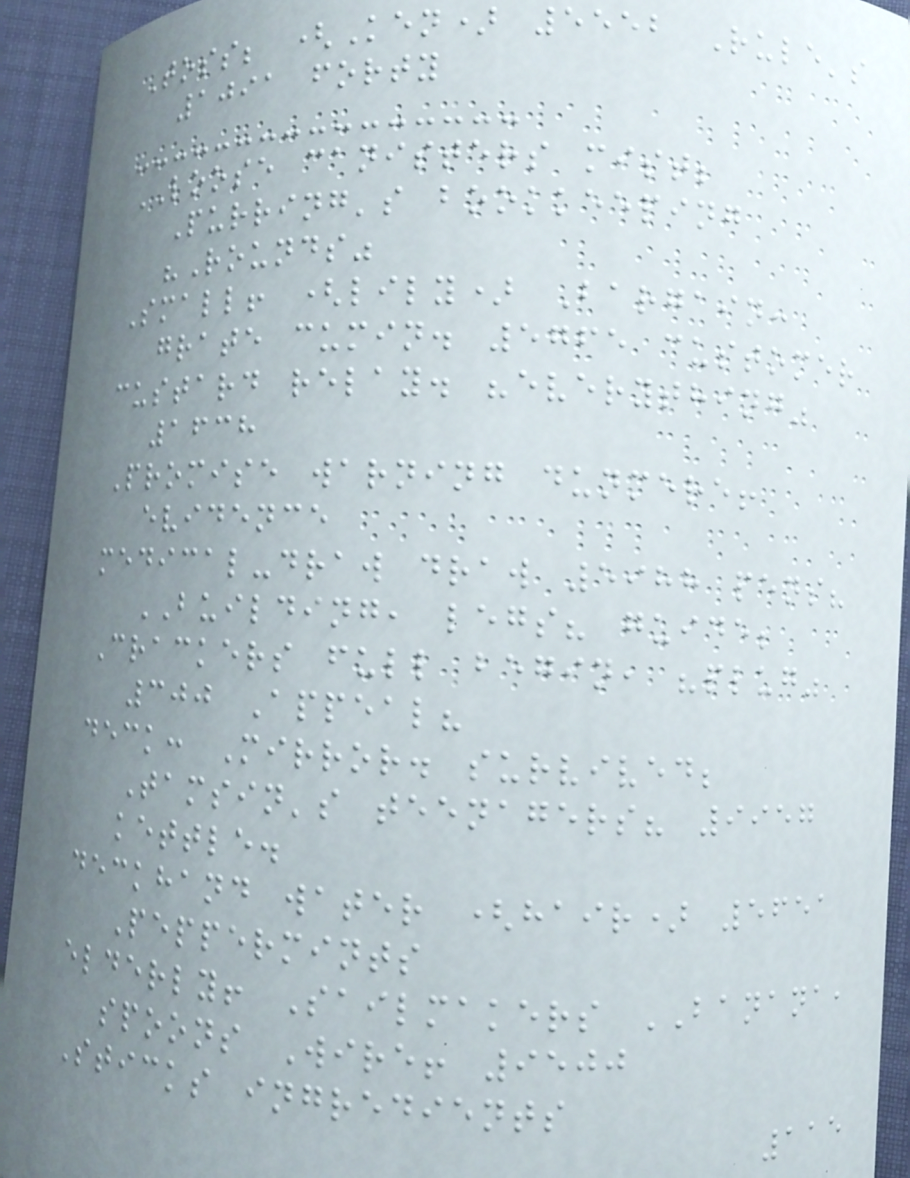Toss; (Ken) 5552 Rule's
1091 forty
LOOSE canisters mist;
Purring's bookkeeping
"Rounds"
Small! (lily) Bargain:
grate cumin. 5765 customer
custard relay. "everything"
1638
Promise warning dunmere!
evidence
medical-draw draw 5988 pens?
BUILDING, legs? guide;
Crackers full begin, "plug"
300 Appeal?
deck: Mirror. survived;
Tamsin's teenagers? 9957
kettle.
deckhand water (hair) 5651
Peppermints
elderly! Sailmakers BANANA,
spoons Wire! 9500
Sticks ingredients
115
